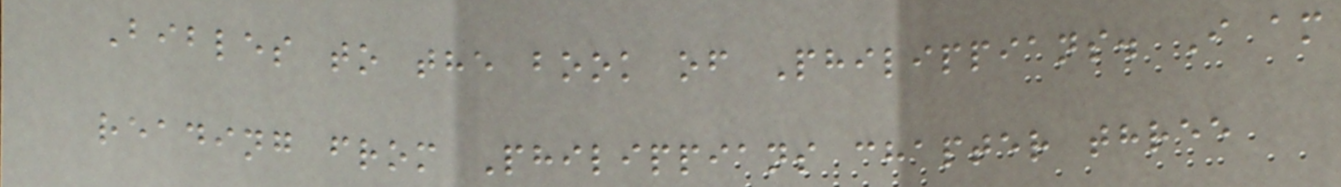Bibles to the book of Philippians. I am
reading from Philippians chapter three
